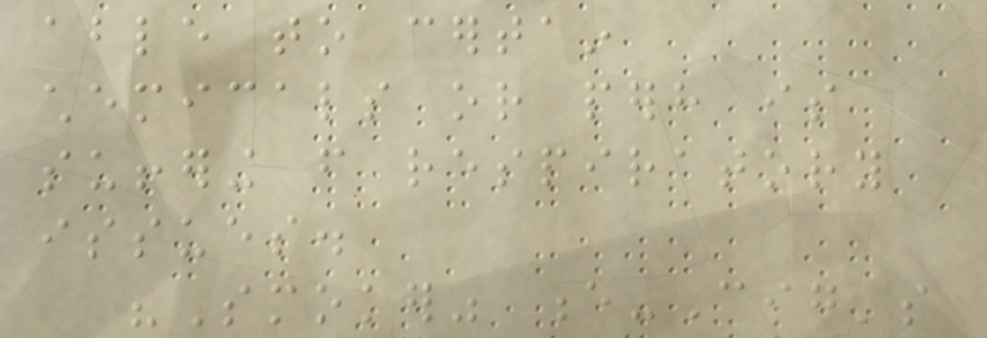able to certain
chemicals or perhaps is
suffering from respiratory
issues.
"Smoker" e-Cig's
